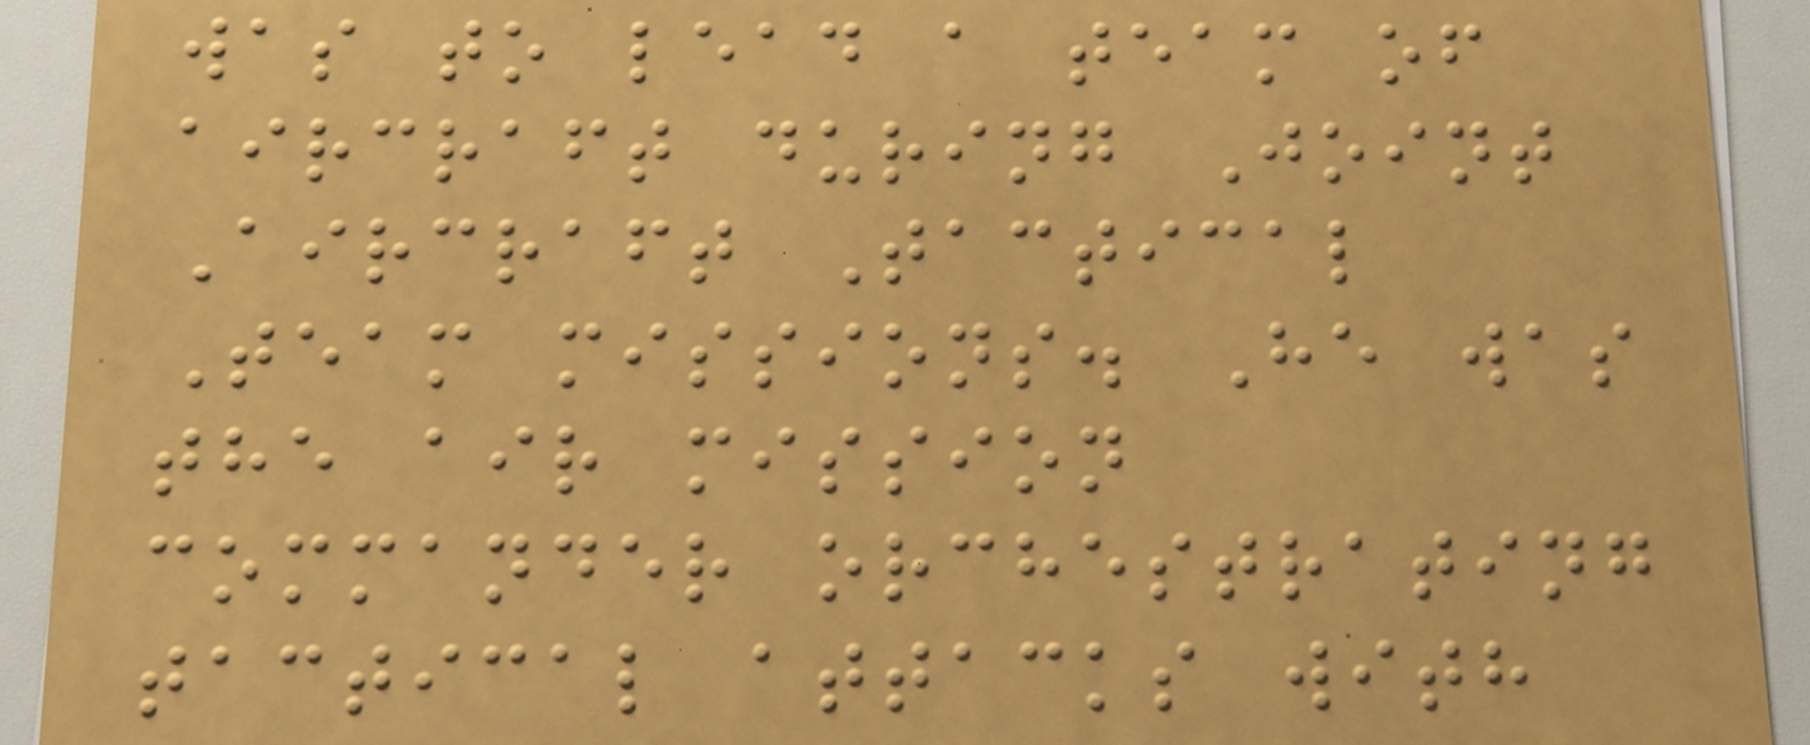was to lead a team of
aircraft during Joint
Aircraft Tactical
Team missions. He was
the air mission
commander orchestrating
tactical attacks with
